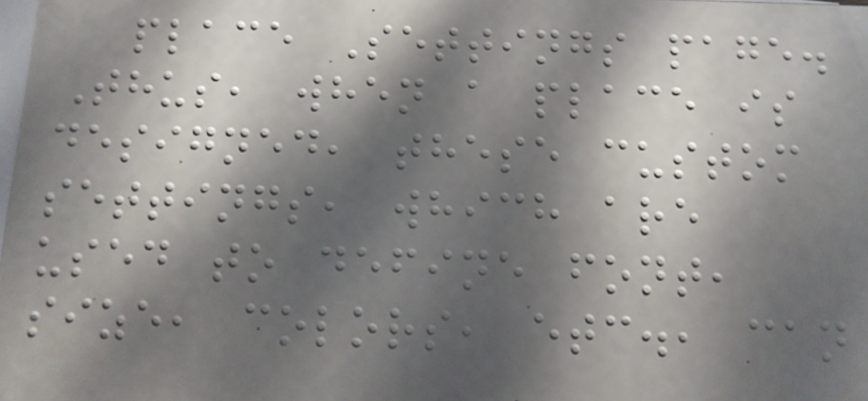place Settings page.
Thus, when a place is
designed, these custom
settings, which are
used to define font,
size, colors, etc., can
